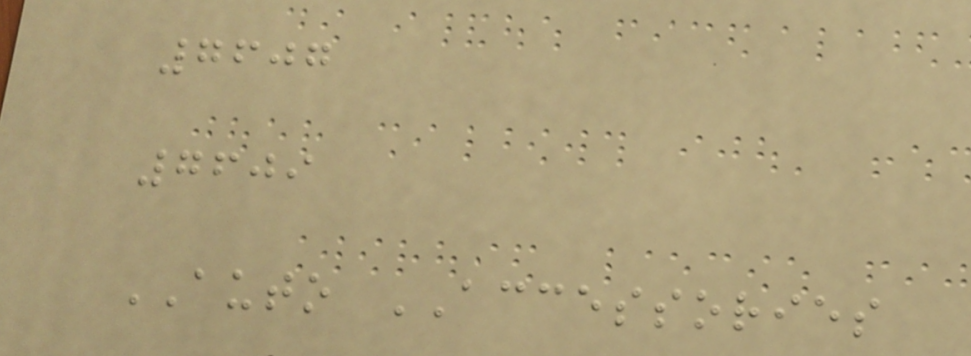7607
7609
AUTO ACCESSORIES
